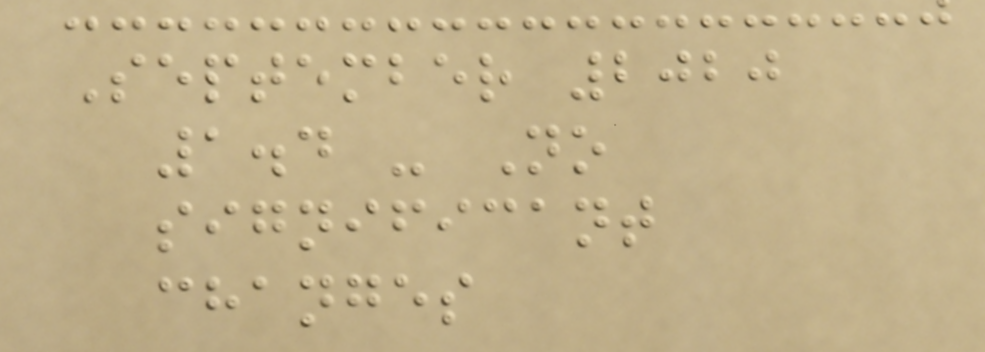September 2020
1.4 - No
significant
changes
